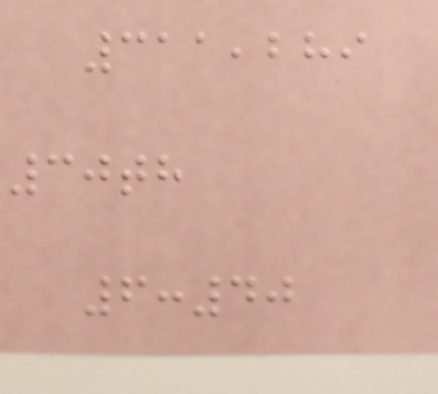311,289
30th
6:40
